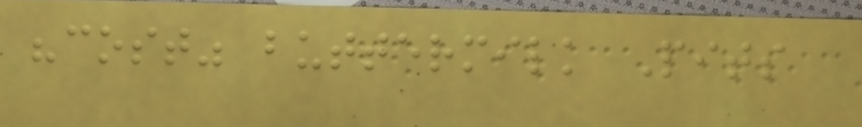"cost" buttermilk Pits
